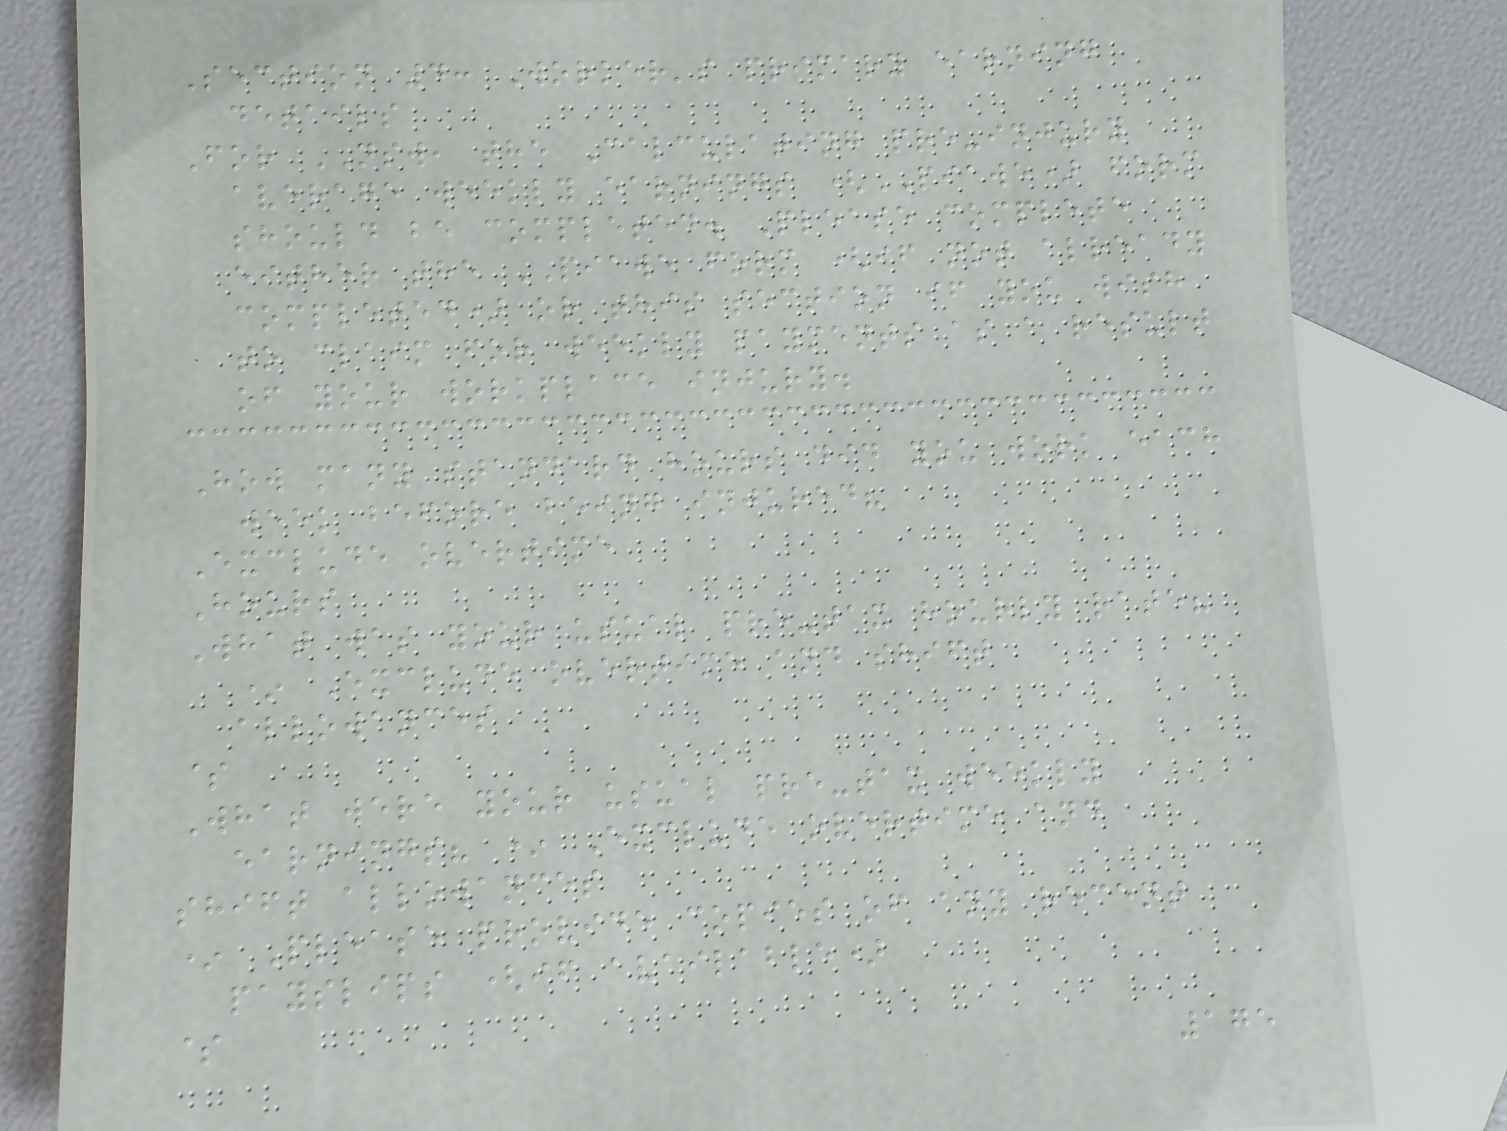Section 4: Worker's primary earning
details
For NSW, the Calculating pre-injury
average weekly earnings (PIAWE) form
should be completed. Please complete
either the PIAWE form (if not already
completed) or this section if you wish
to claim for weekly payments as a result
of your workplace injury.
How many standard hours did you work each
week before being injured?
Exclude overtime
Hours
What was your usual pre-tax hourly rate?
* Exclude overtime and shift
allowances
$
What were your usual pre-tax weekly
earnings? * Exclude overtime and
shift allowances
* Please provide copies of any recent
payslips (if available)
$
175
